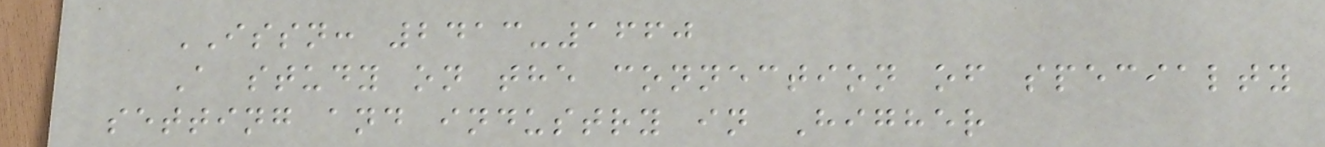ISSN: 2413-1660
A study on the connection of specialty
setting and industry in Higher
